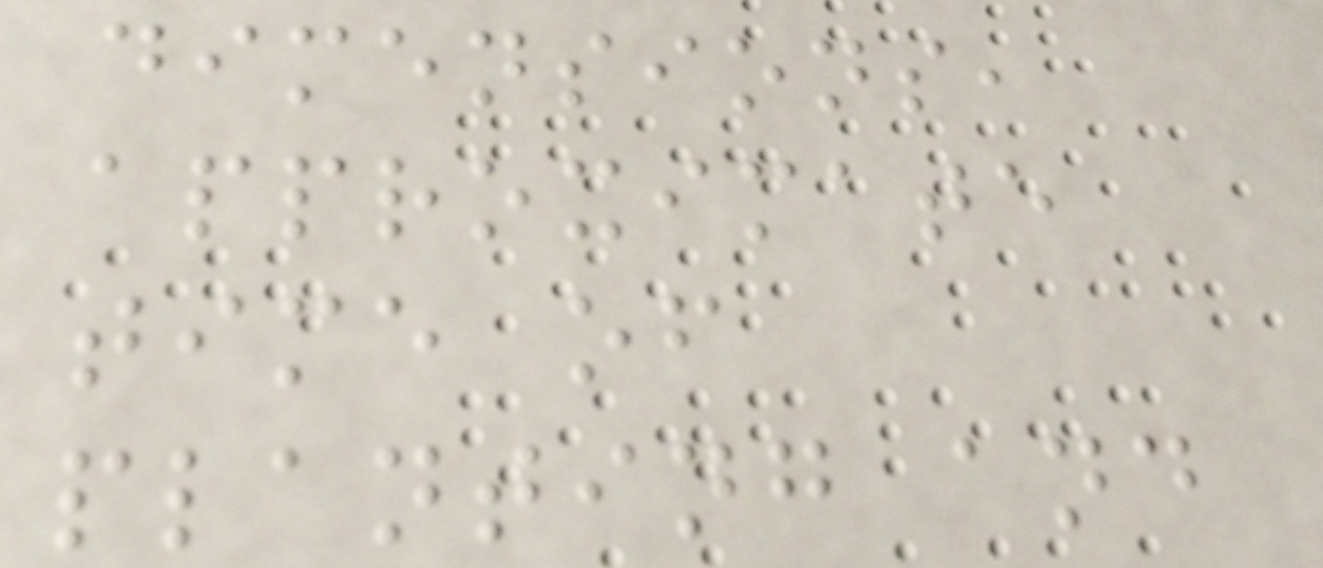dimensions,
approximate
time of
planting and
